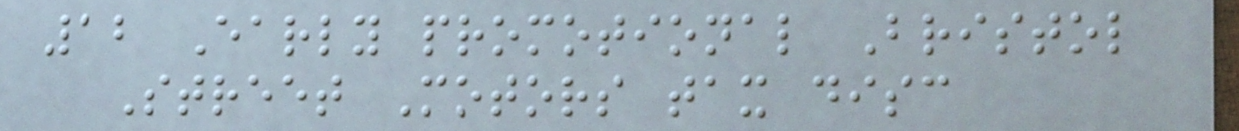12 Early promotional Bristol
Street Motors tax disc
